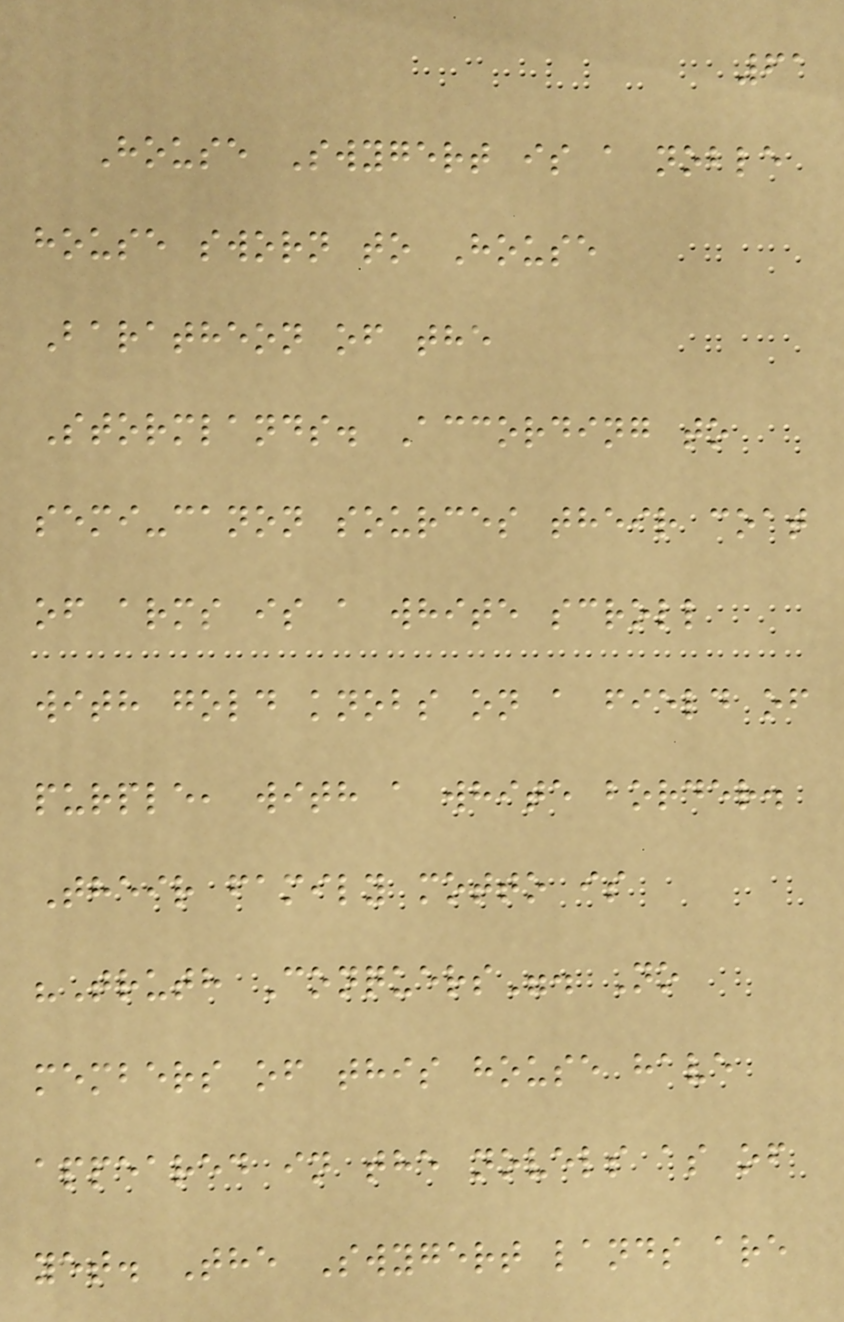61
House Swygert is a noble
house sworn to House
Baratheon of the
Stormlands. According to
semi-canon sources their coat
of arms is a white scroll
with gold knobs on a field of
purple, with a white border.
Their family motto is
"Truth Conquers". No
members of this house have
appeared in the novels as of
yet. The Swygert lands are
